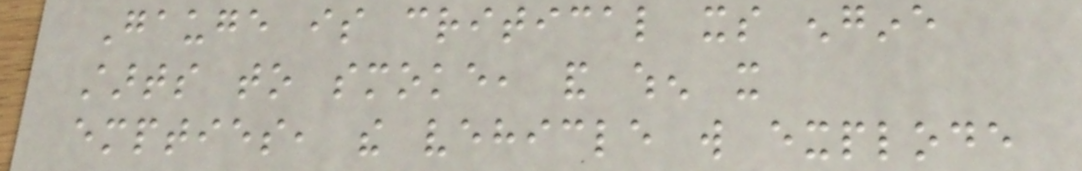Gauge is critical its engine
starts to smoke, and when it
empties, the vehicle will explode
